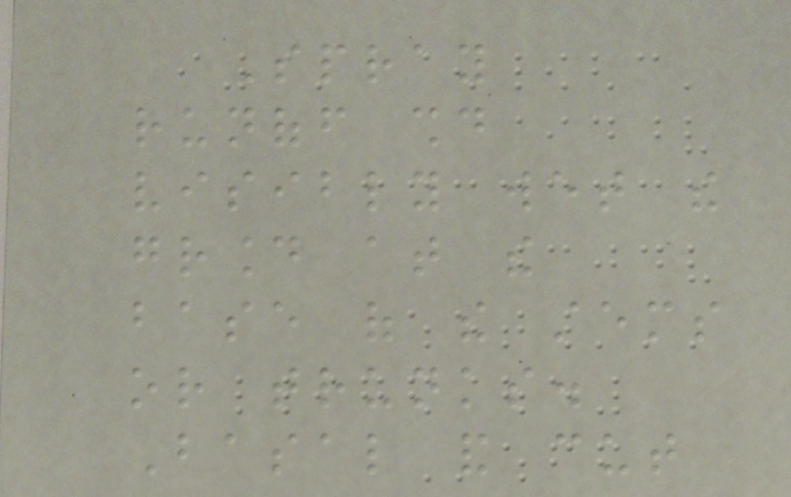Spray
runoff should
visibly wet the
ground at the
base of the stems
or trunks.
Basal and cut
